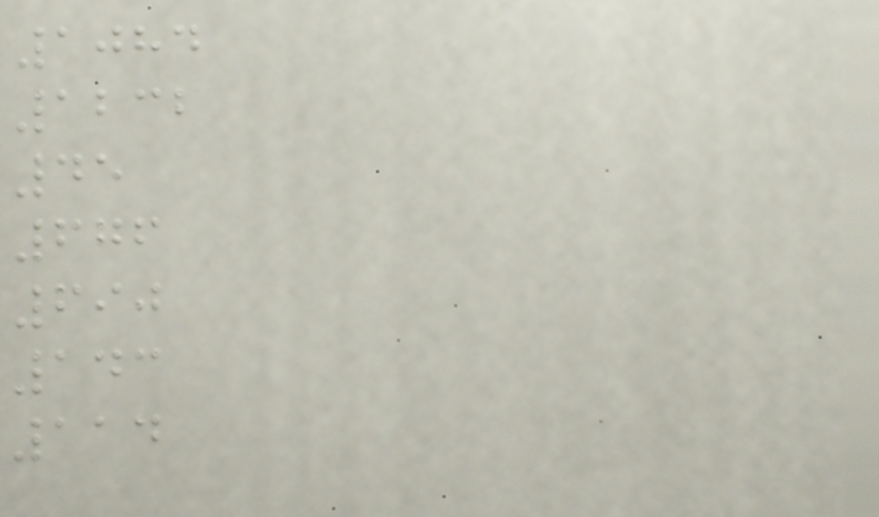1084
1232
45
676
690
143
114
